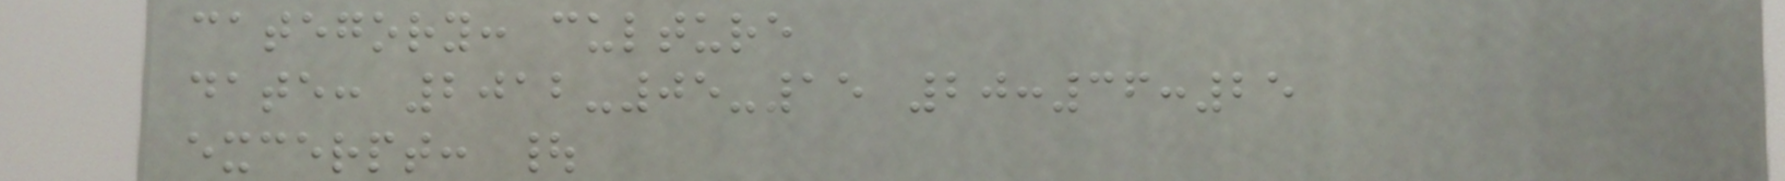category: culture
date: 2012-05-15 20:36:25
excerpt: |
